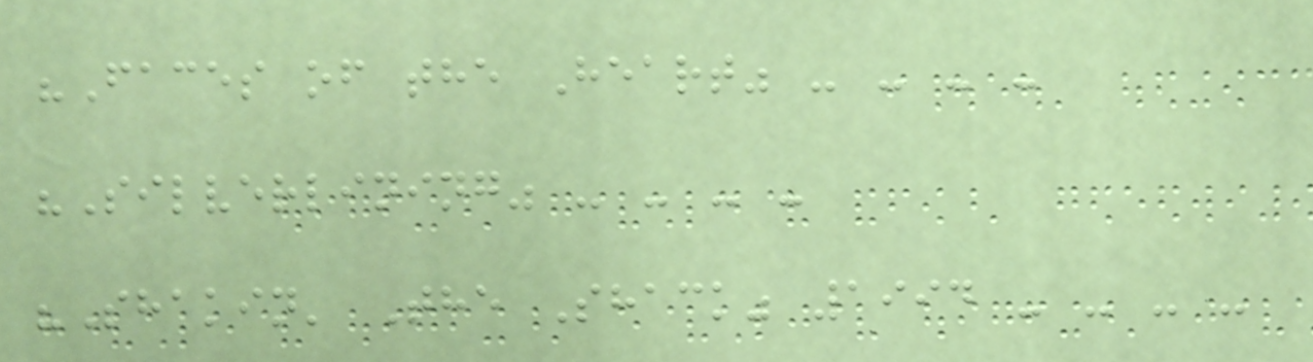"Faces of the Heart" - - - -
"Silverlining" - - - -
"Shakin' The Shack" 1994 - - - -
